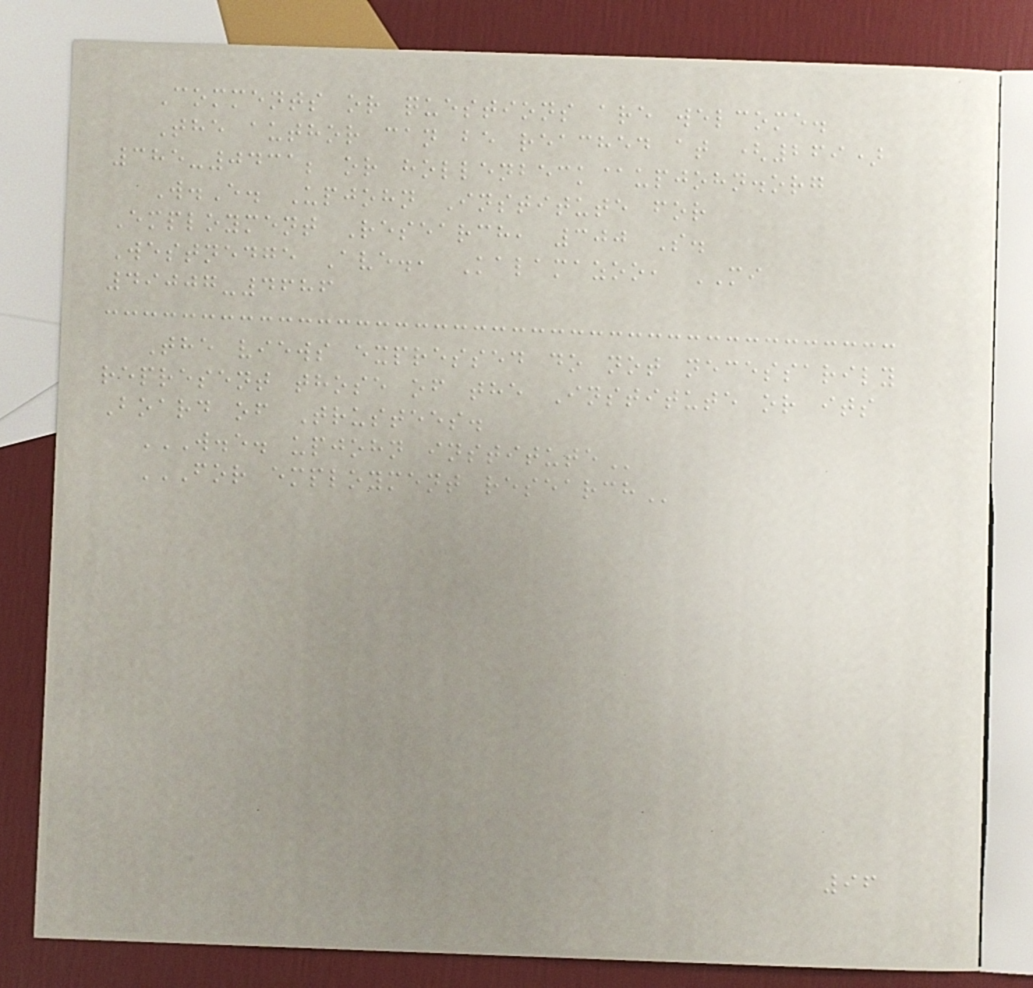Comments or questions are welcome.
The author can be reached at (269)
385-0431; or hollenbeck@upjohn.org
W.E. Upjohn Institute for
Employment Research, 300 S.
Westnedge Ave., Kalamazoo, MI
49007-4686
The views expressed do not necessarily
represent those of the Institute or its
Board of Trustees.
W.E. UPJOHN INSTITUTE
FOR EMPLOYMENT RESEARCH
96
